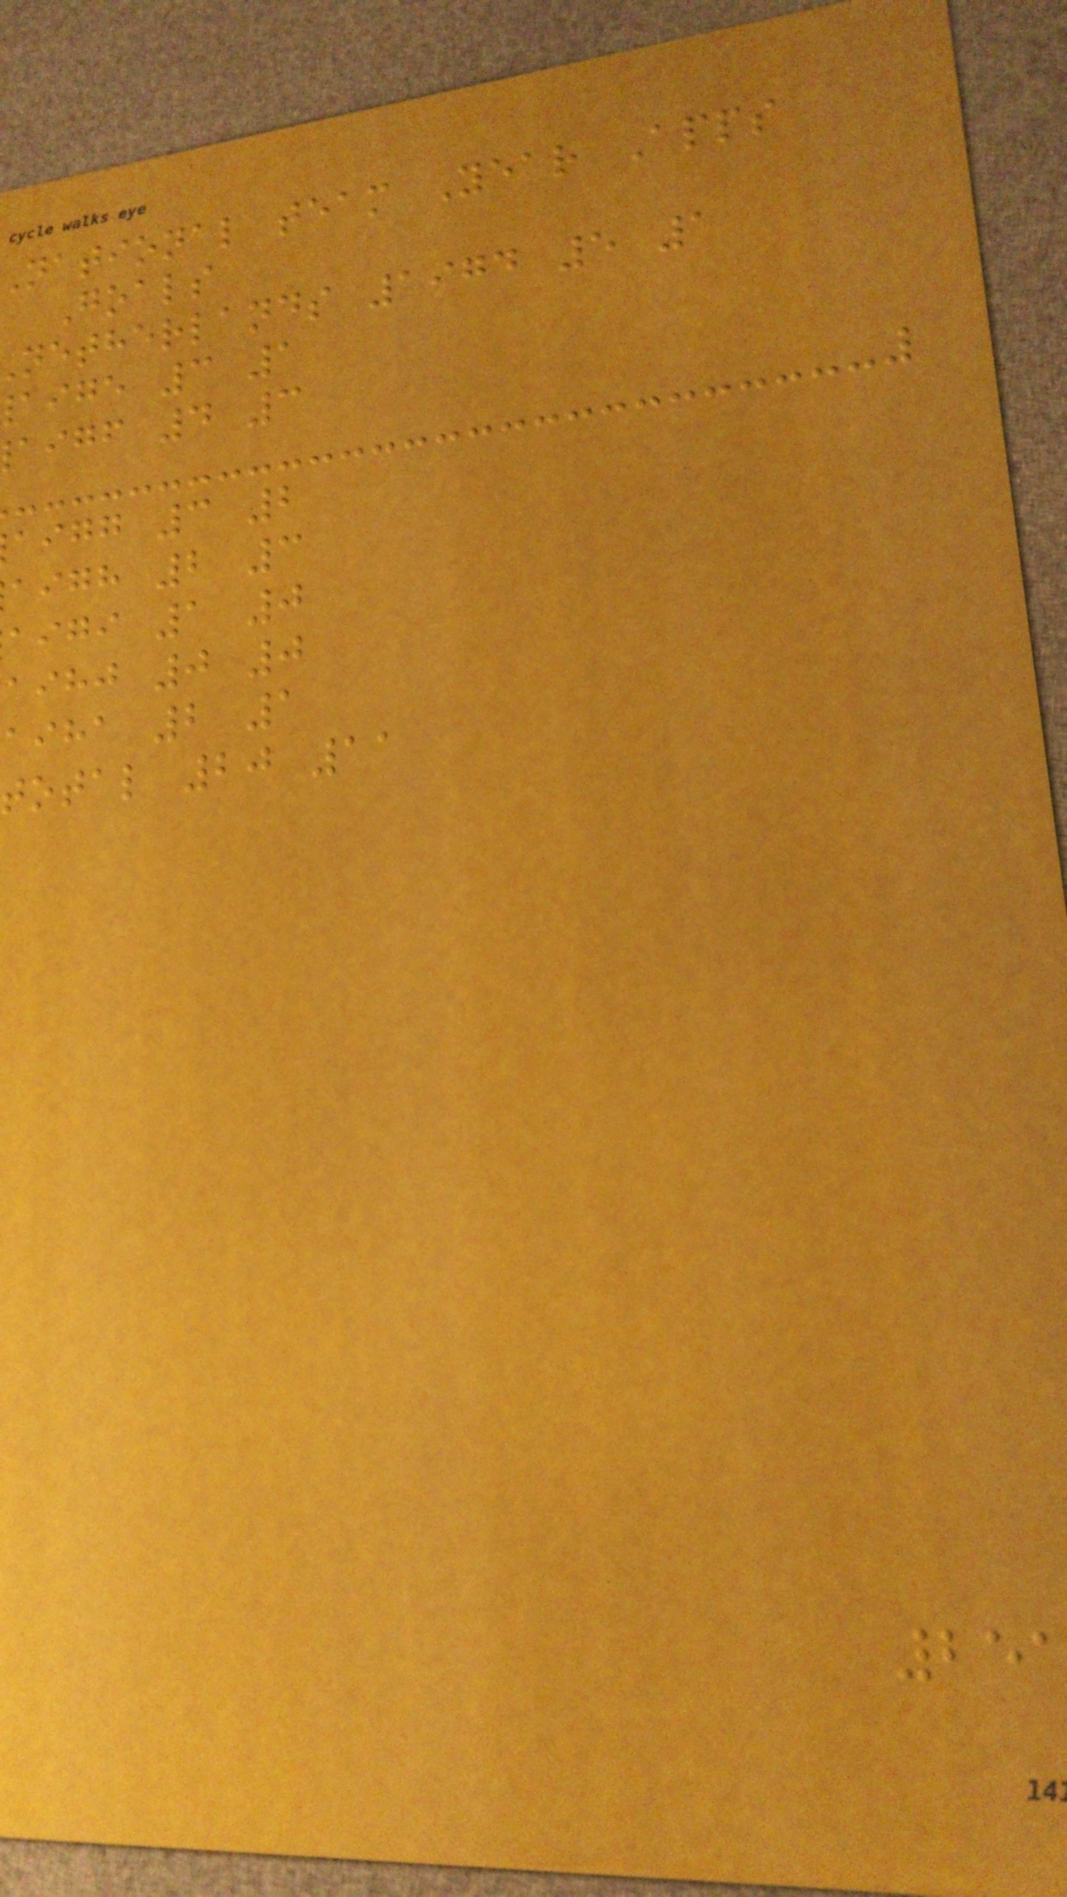national team Year Apps
Goals
netherlands 1974 5 1
aige 3 1
aigf 4 3
aigg 3 2
aigh 2 3
aigi 1 0
aihj 0 0
aiha 2 1
total 20 11
